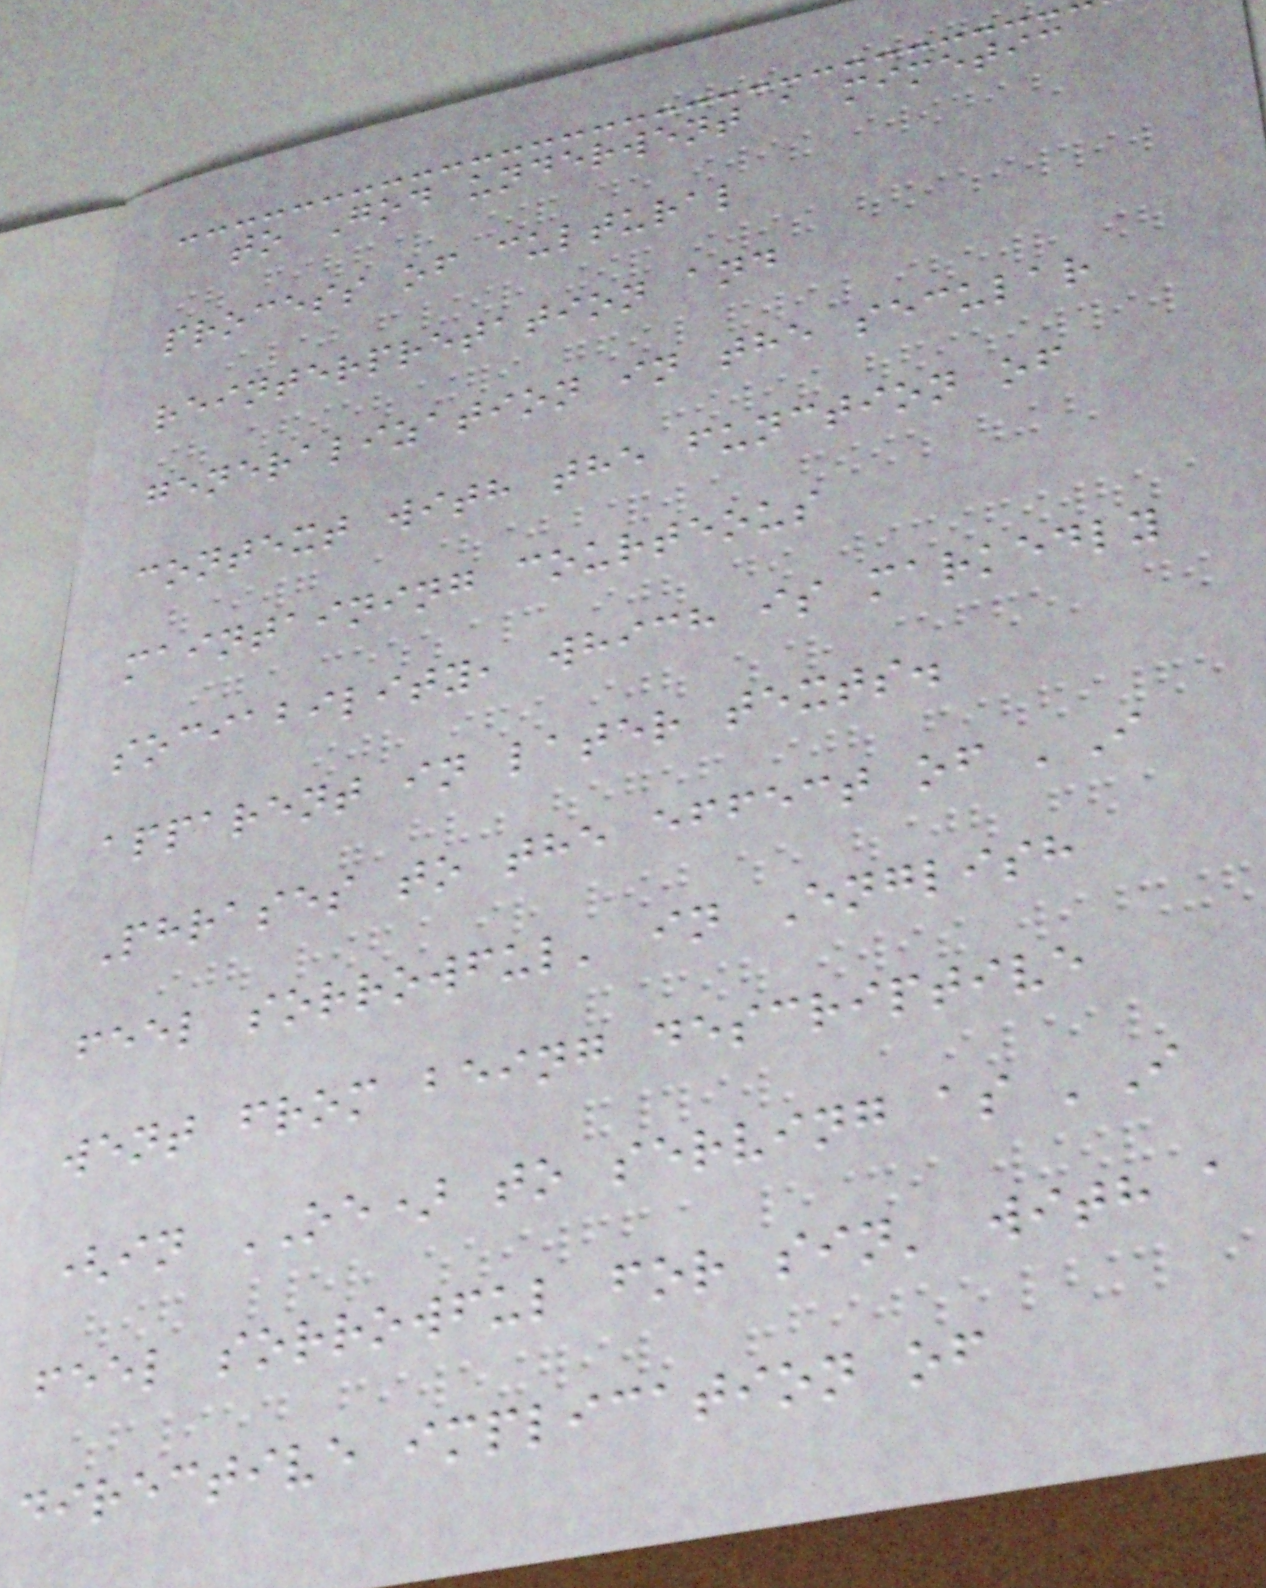to God underwent a mimetic
process of cultural
reinterpretation and
generalization in the secular
context with the function of
maintaining courteous
sociability, which is markedly
apparent in later texts.
Phrases to the effect of 'I
feel sorrowful' in English
went from being descriptive
(in OE) to serving as 'I
feel sorrowful for sin' with a
directive implication of
